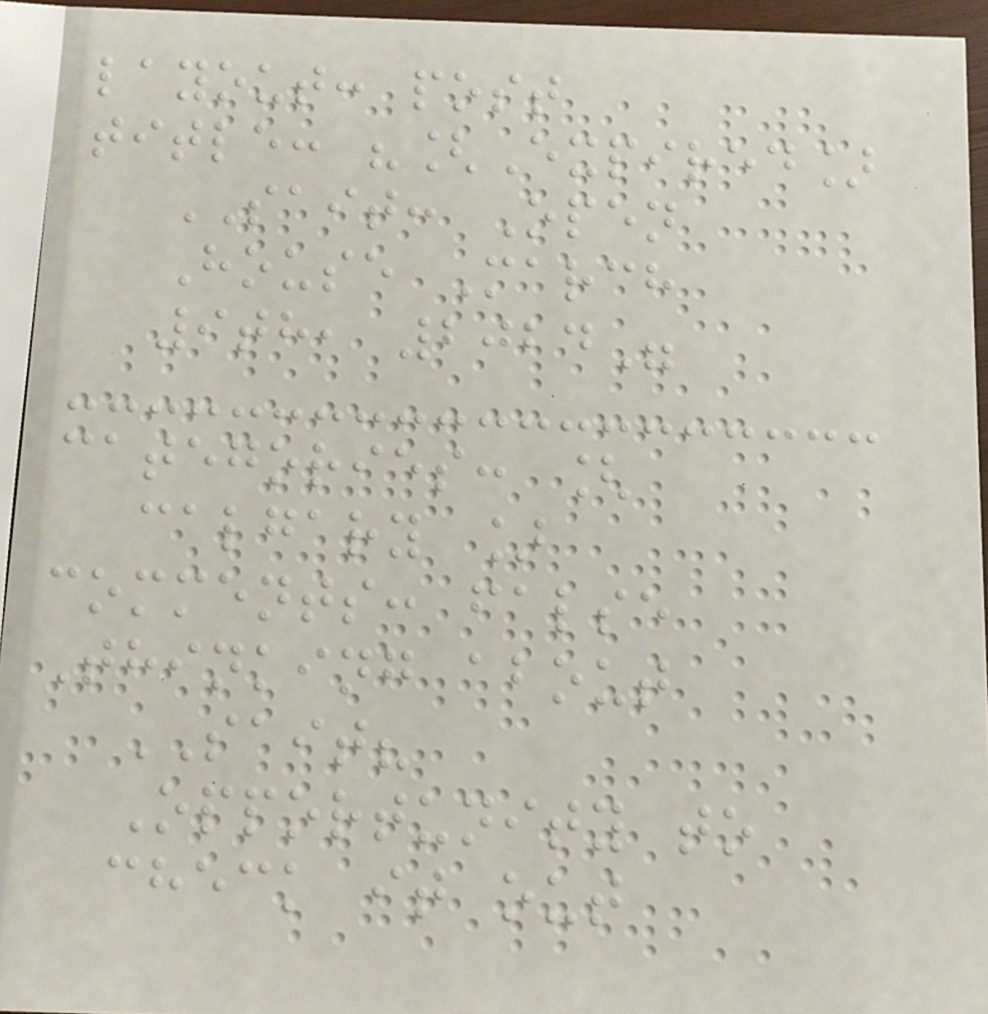layout: post
title: "[Expired]
SAIT: Open
House March
9th, 2024"
categories: [
calgary ]
comments: false
Thinking about
SAIT?
Opportunity to
check it out
